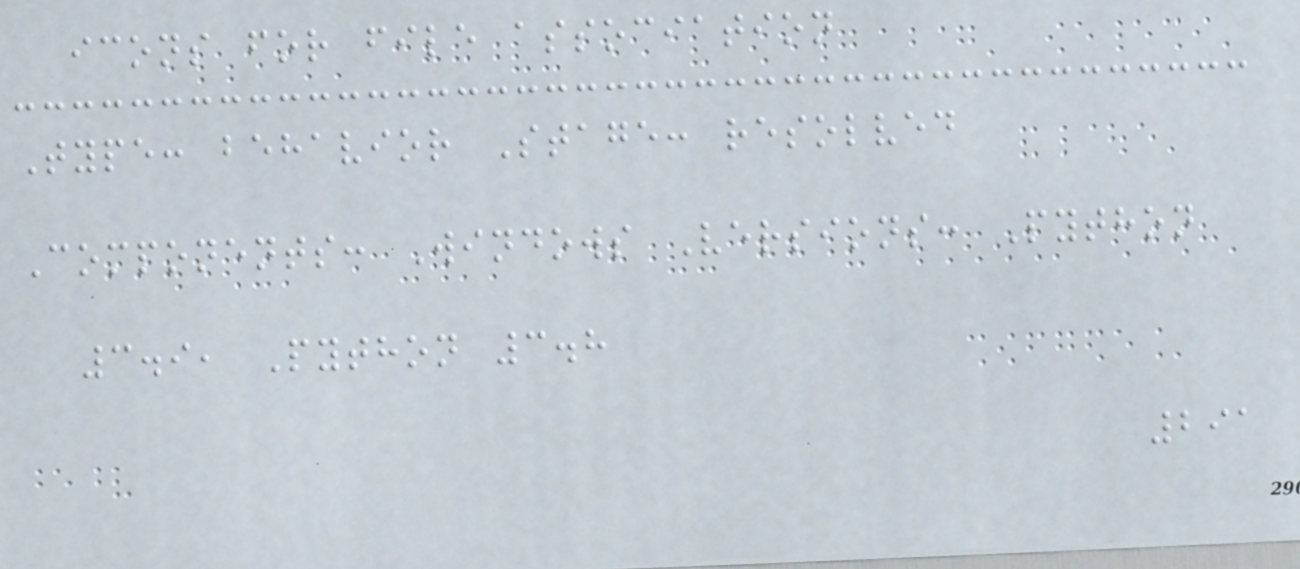icons for file association
Type: behavior Stage: resolved
Components: Windows Versions: Python
3.9, Python 3.8
291
